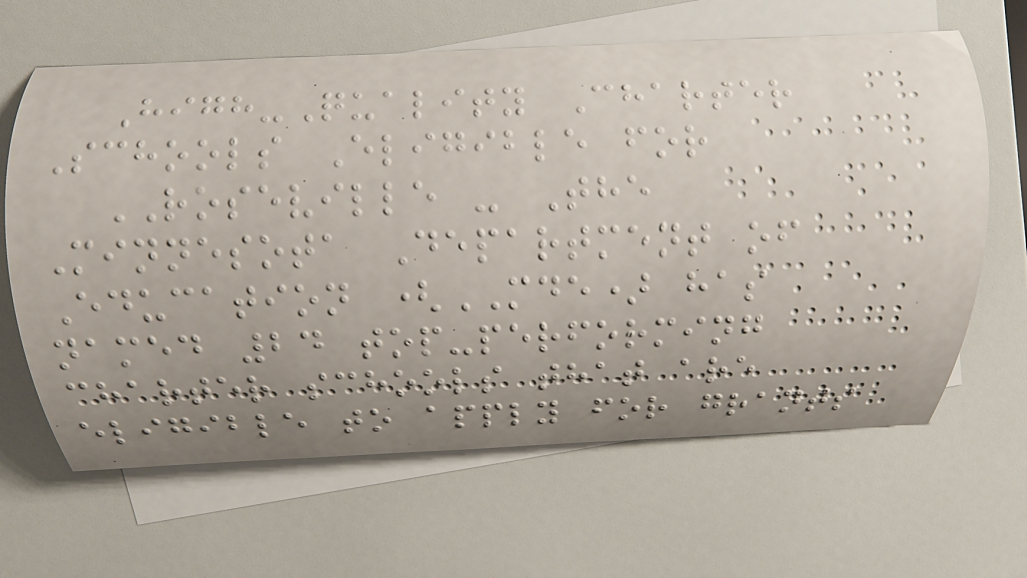High-Quality Charter
Schools Eligible for
ROSEVILLE - The
Minnesota Department of
Education (MDE) has
named 24 top-performing
charter schools that are
eligible to apply for grants
